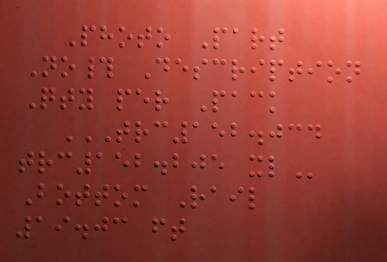Photo Part
No# Description
Qty per Pack
TRC152.034
TRC152.205 XL
Bottom Rail
19.03 ft
